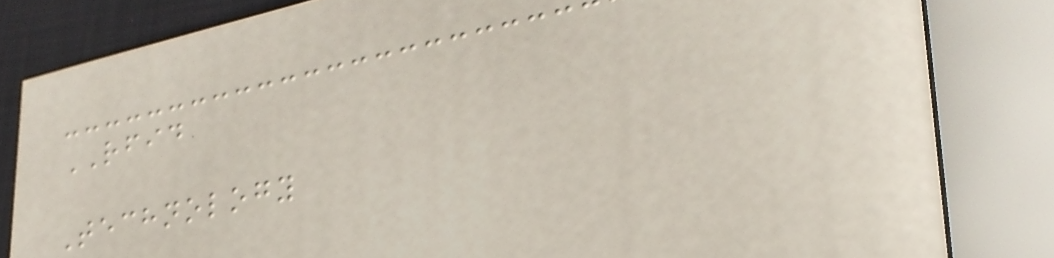RFID
Technology
